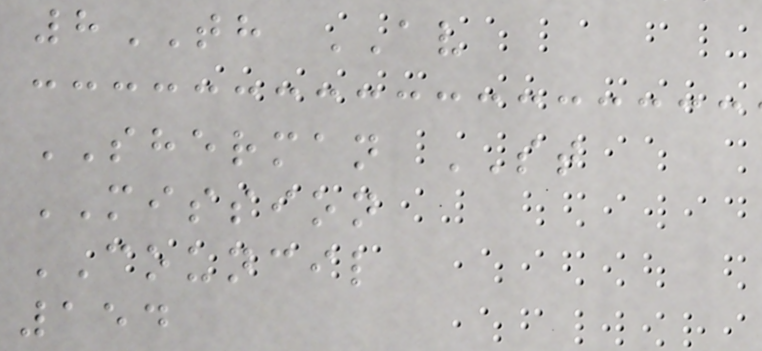8TH AV
SHERMAN ST
MISSION
COUNCIL
154
